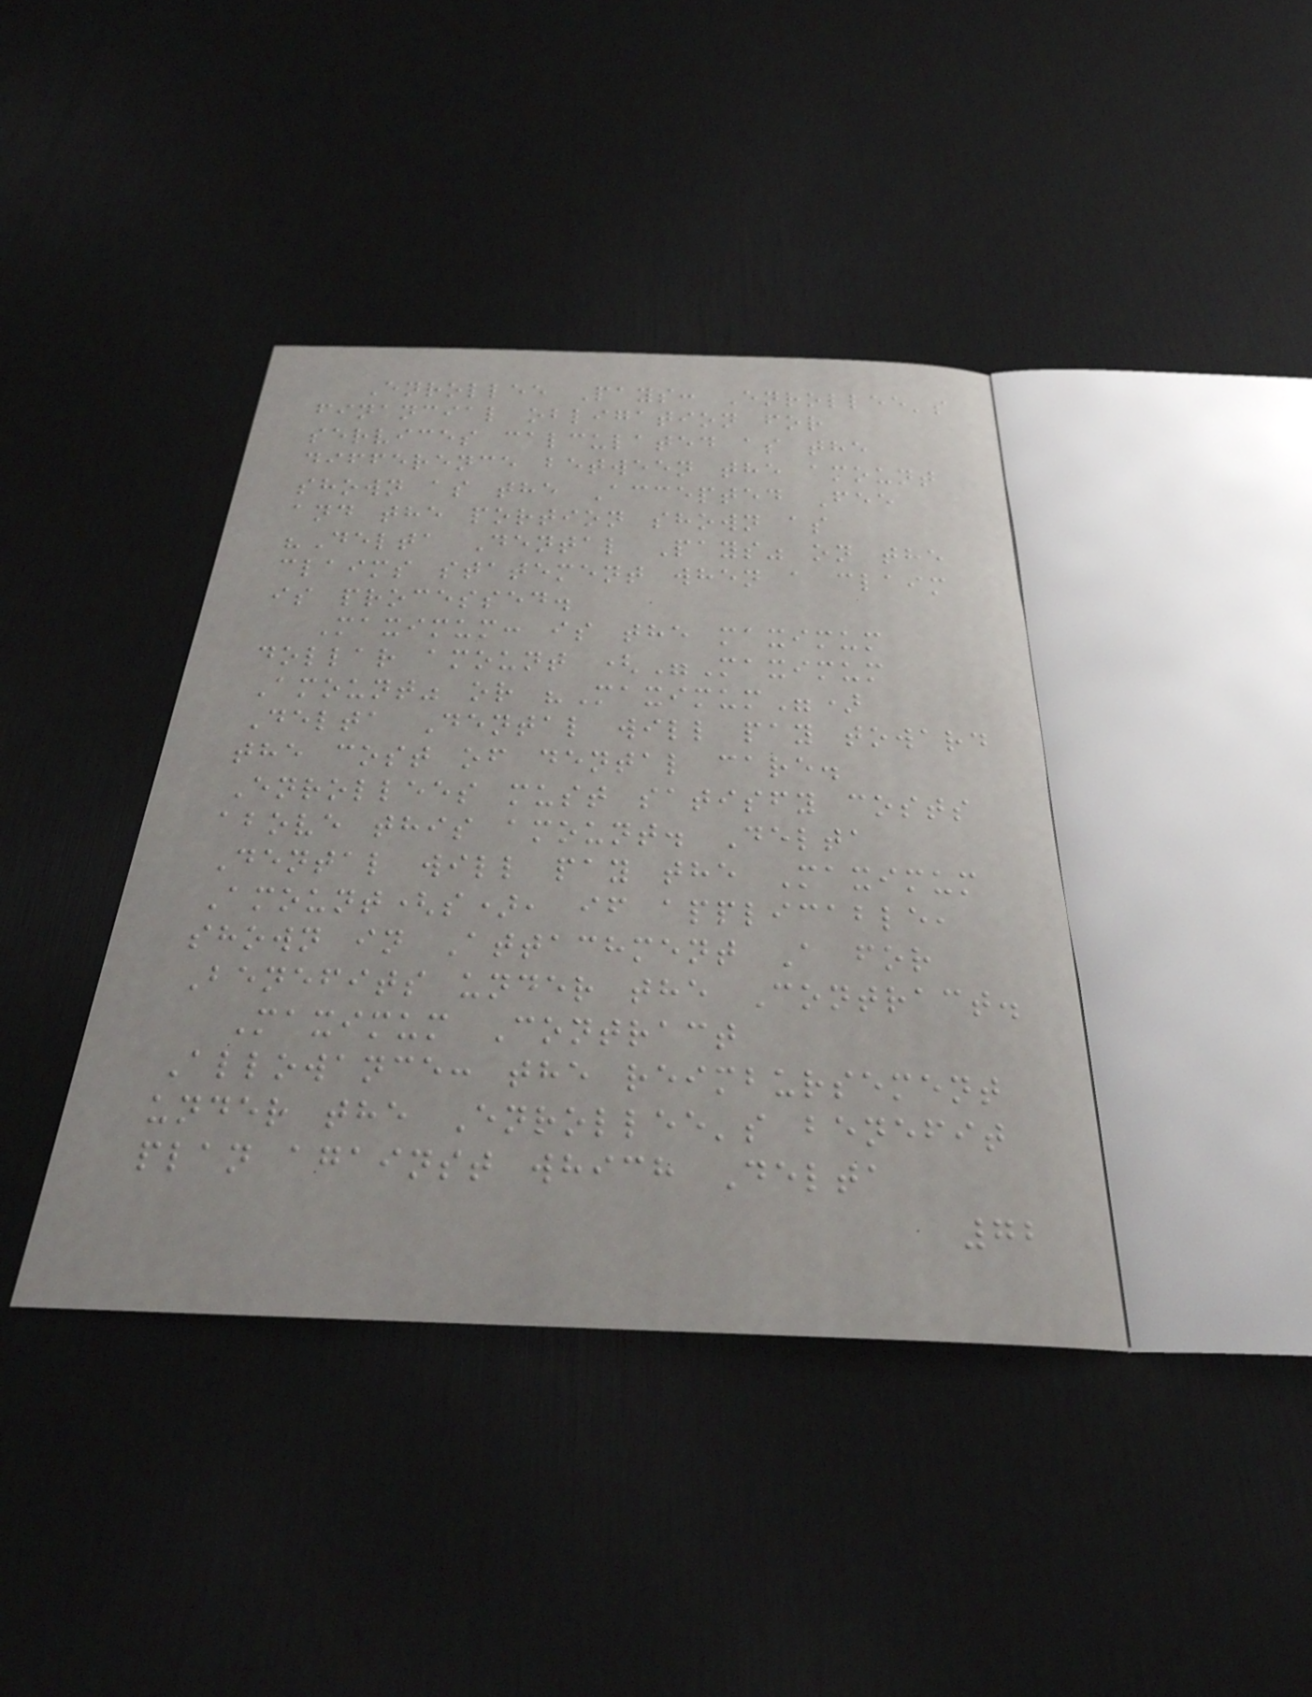Enrollee Pays: Enrollee's
financial obligation for
services calculated as the
difference between the amount
shown as the Accepted Fee
and the portion shown as
"Delta Dental Pays" on the
claims statement when a claim
is processed.
Maximum: is the maximum
dollar amount ("Maximum
Amount" or "Maximum")
Delta Dental will pay toward
the cost of dental care.
Enrollees must satisfy costs
above this amount. Delta
Dental will pay the Maximum
Amount(s), if applicable,
shown in Attachment A for
Benefits under the Contract.
Maximum Contract
Allowance: the reimbursement
under the Enrollee's benefit
plan against which Delta
72
